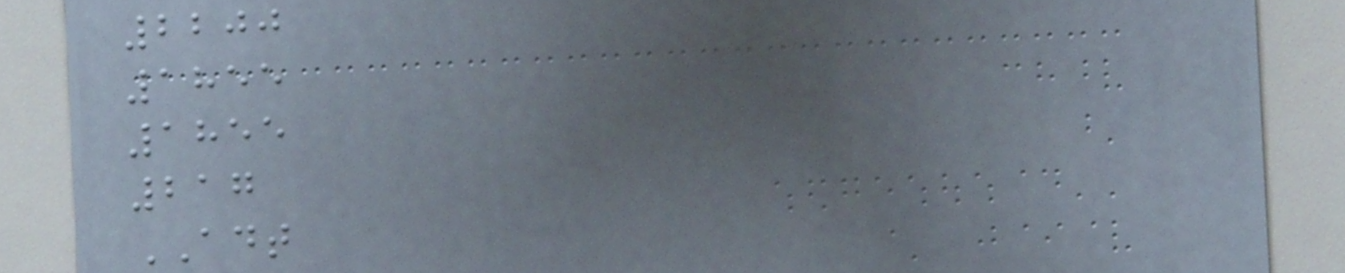2200
1855
1855
217
ADT
